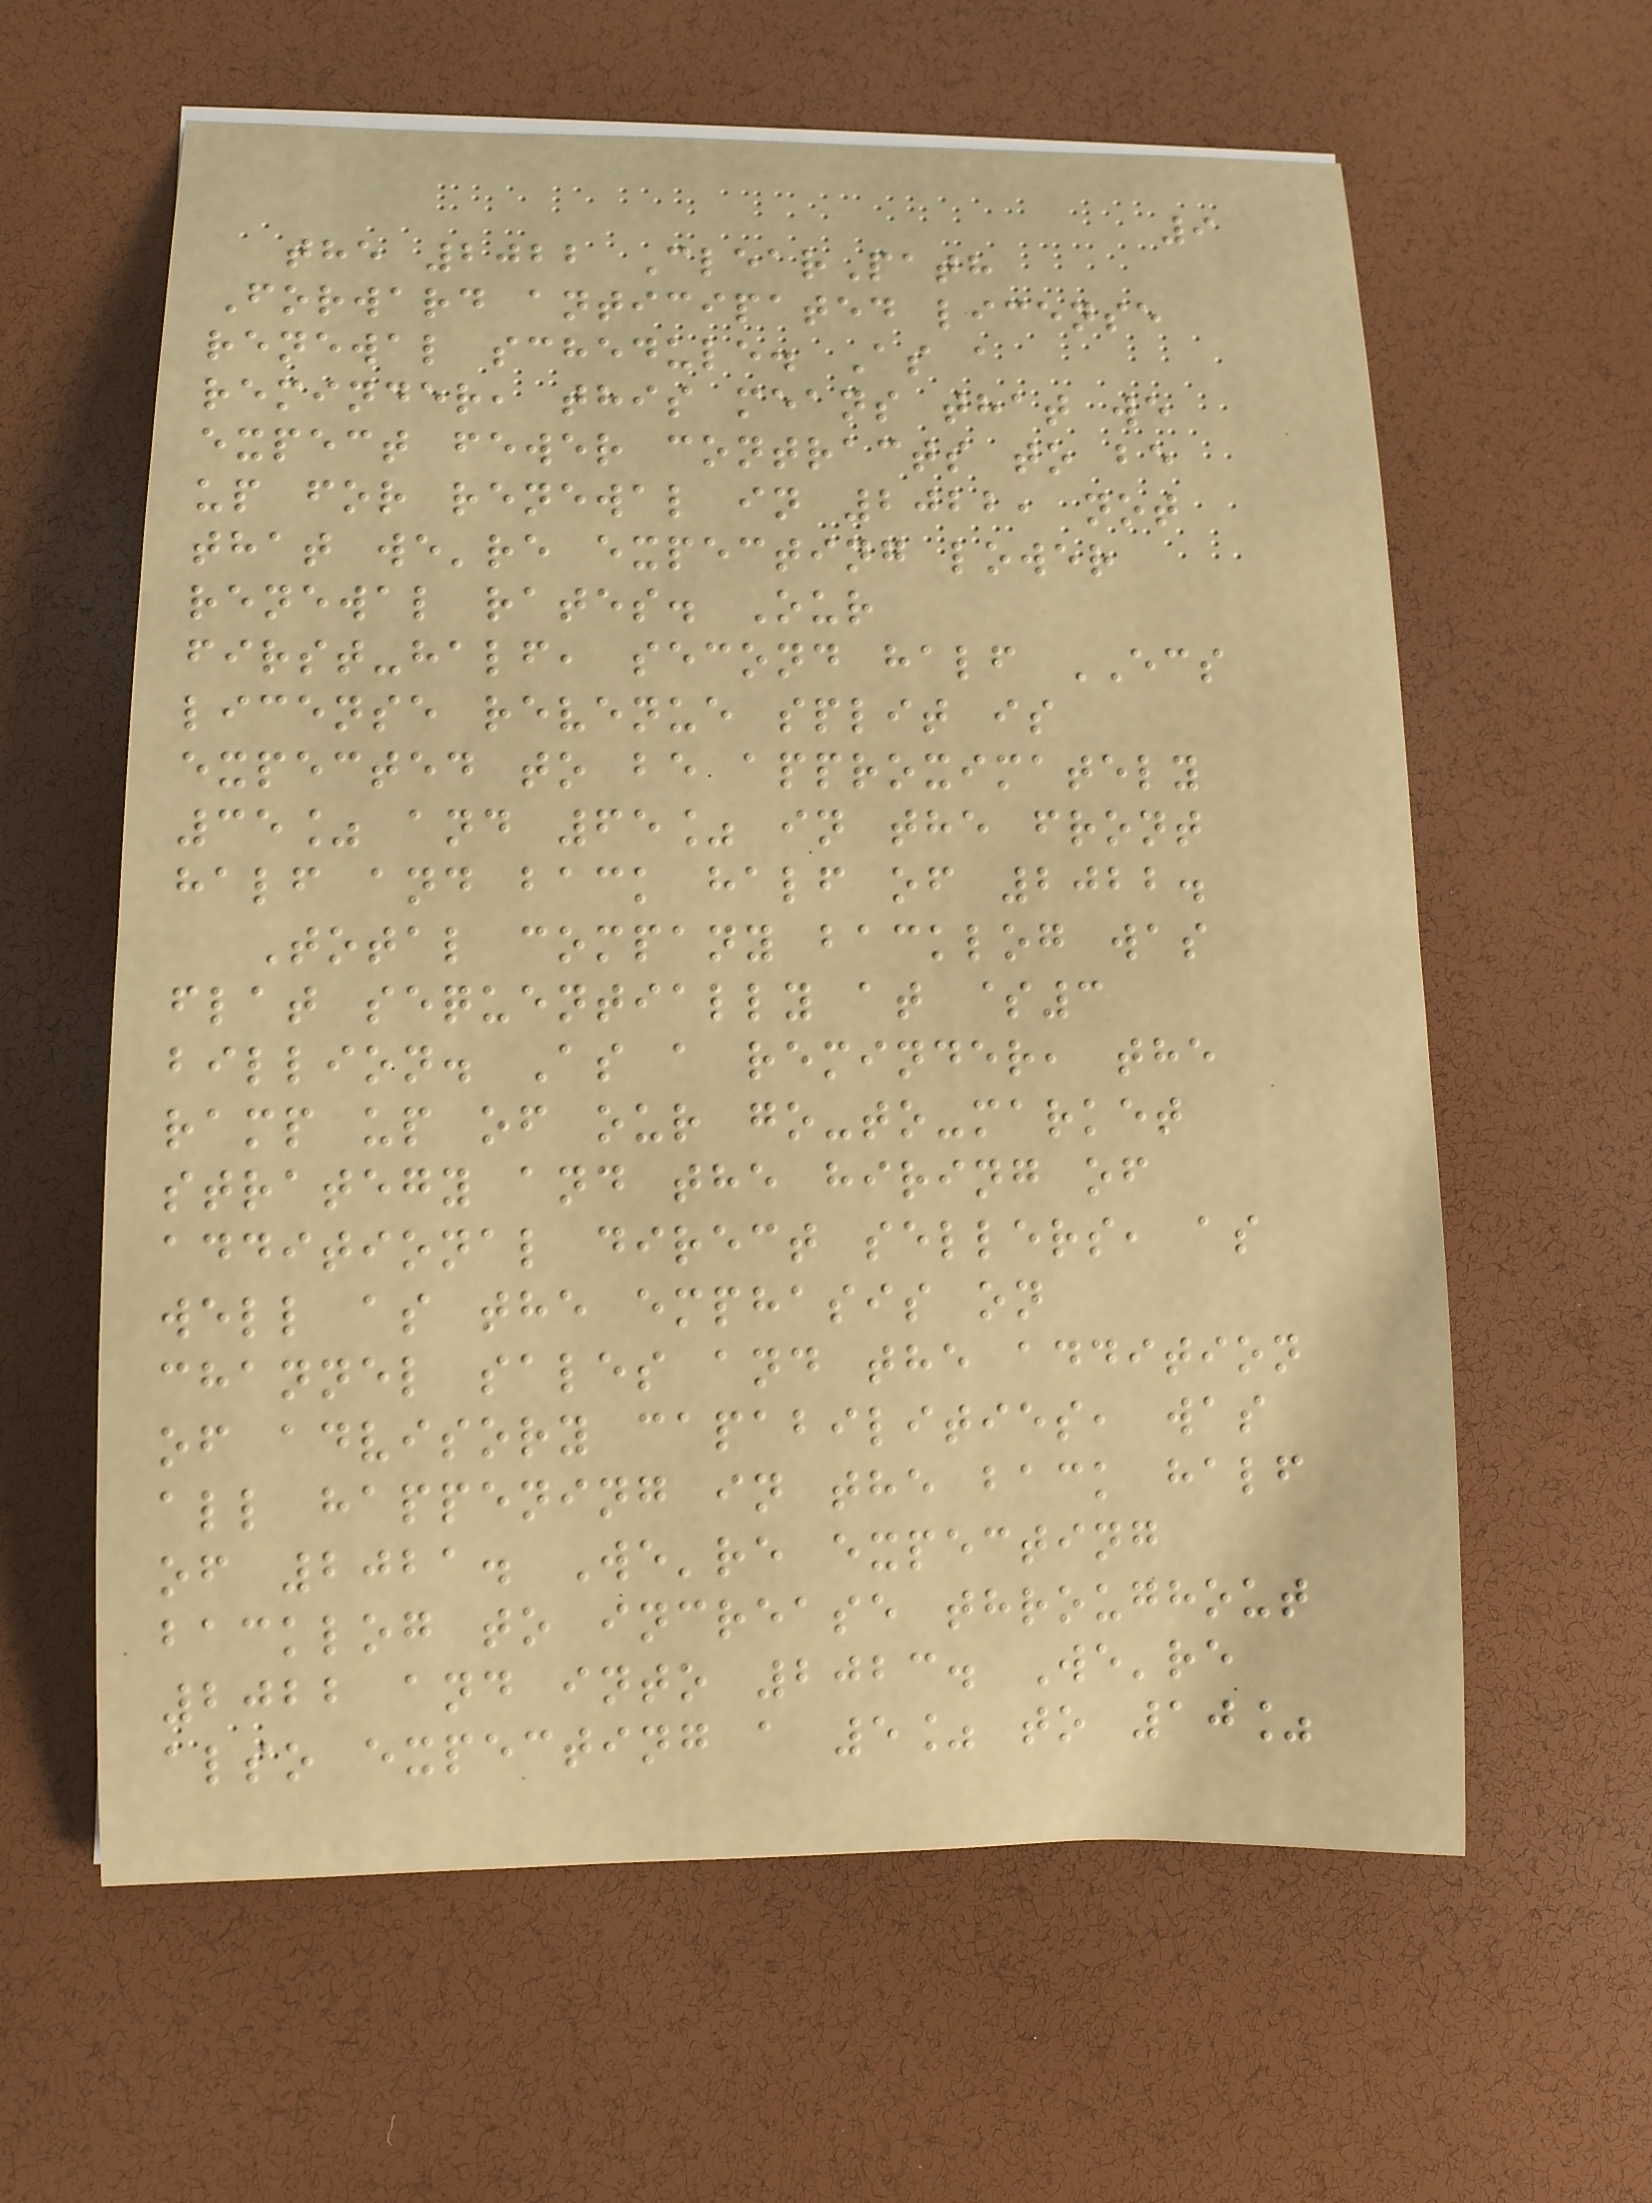9
the 2022 ClearPath
Forward anticipated license
renewal schedule. As a
reminder, this means that we
expect fewer contracts to be
up for renewal in 2022, not
that we're expecting lower
renewal rates. Our
first-half, second half ECS
license revenue split is
expected to be approximately
35% and 65% in the front
half and back half of 2022.
Total company backlog was
flat sequentially at $3
billion. As a reminder, the
ramp up of our go-to-market
strategy and the hiring of
additional direct sellers, as
well as the emphasis on
channel sales and the addition
of advisory capabilities, was
all happening in the back half
of 2021. We're expecting
backlog to increase throughout
2022 and into 2023. We're
also expecting a 5% to 10%
